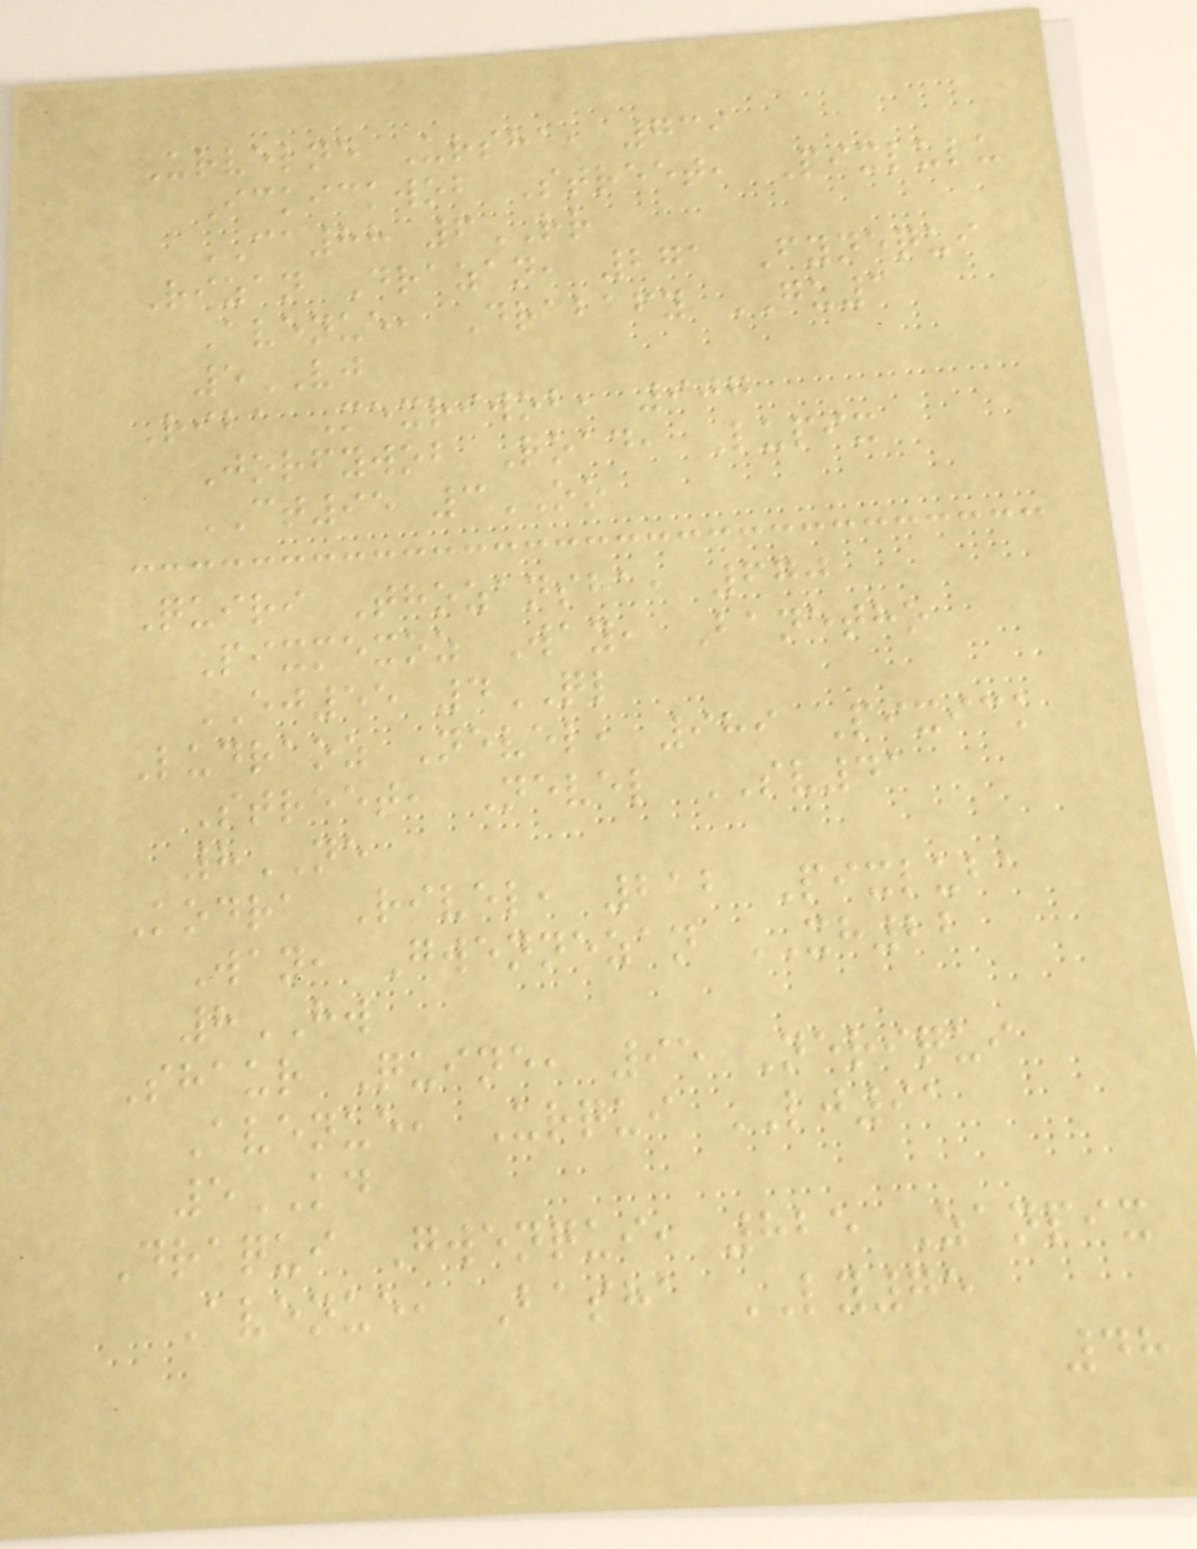Urvelne Ursha, 739
Ickickwob Street, Pixlulu
CA88 6RR
Rizan Drazan, 271 Fynequi
Avenue, Drabafy GU1
5VJ
Riba Mexriwob, 907
Jorfywob Road, Lupix
CT95 3OO
Quiri Thozansha, 670
Pixmexoz Way, Banetho
EJ55 4QL
Ludraoz Nevel, 989 Pixick
Street, Nevel SV41
8NE
Kodra Rivel, 212 Pixluba
Way, Gwennezan XH22
8HW
Shaur Quine, 95 Neriqui
Avenue, Urqui LJ91
5KD
Draqui Gwenqui, 825 Zanpix
Avenue, Basha LY75
48
